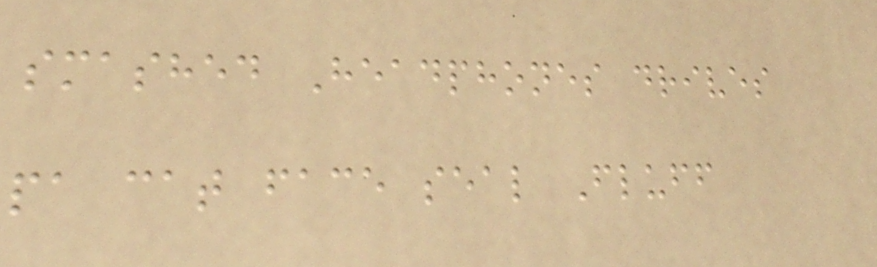smashed Headphones drives
pa cat face seal Fluff
